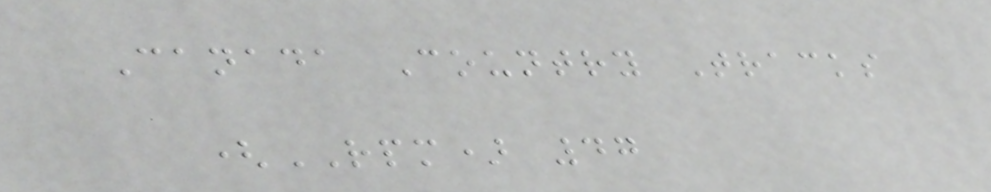Canada Country Tracks
(RPM) 47
